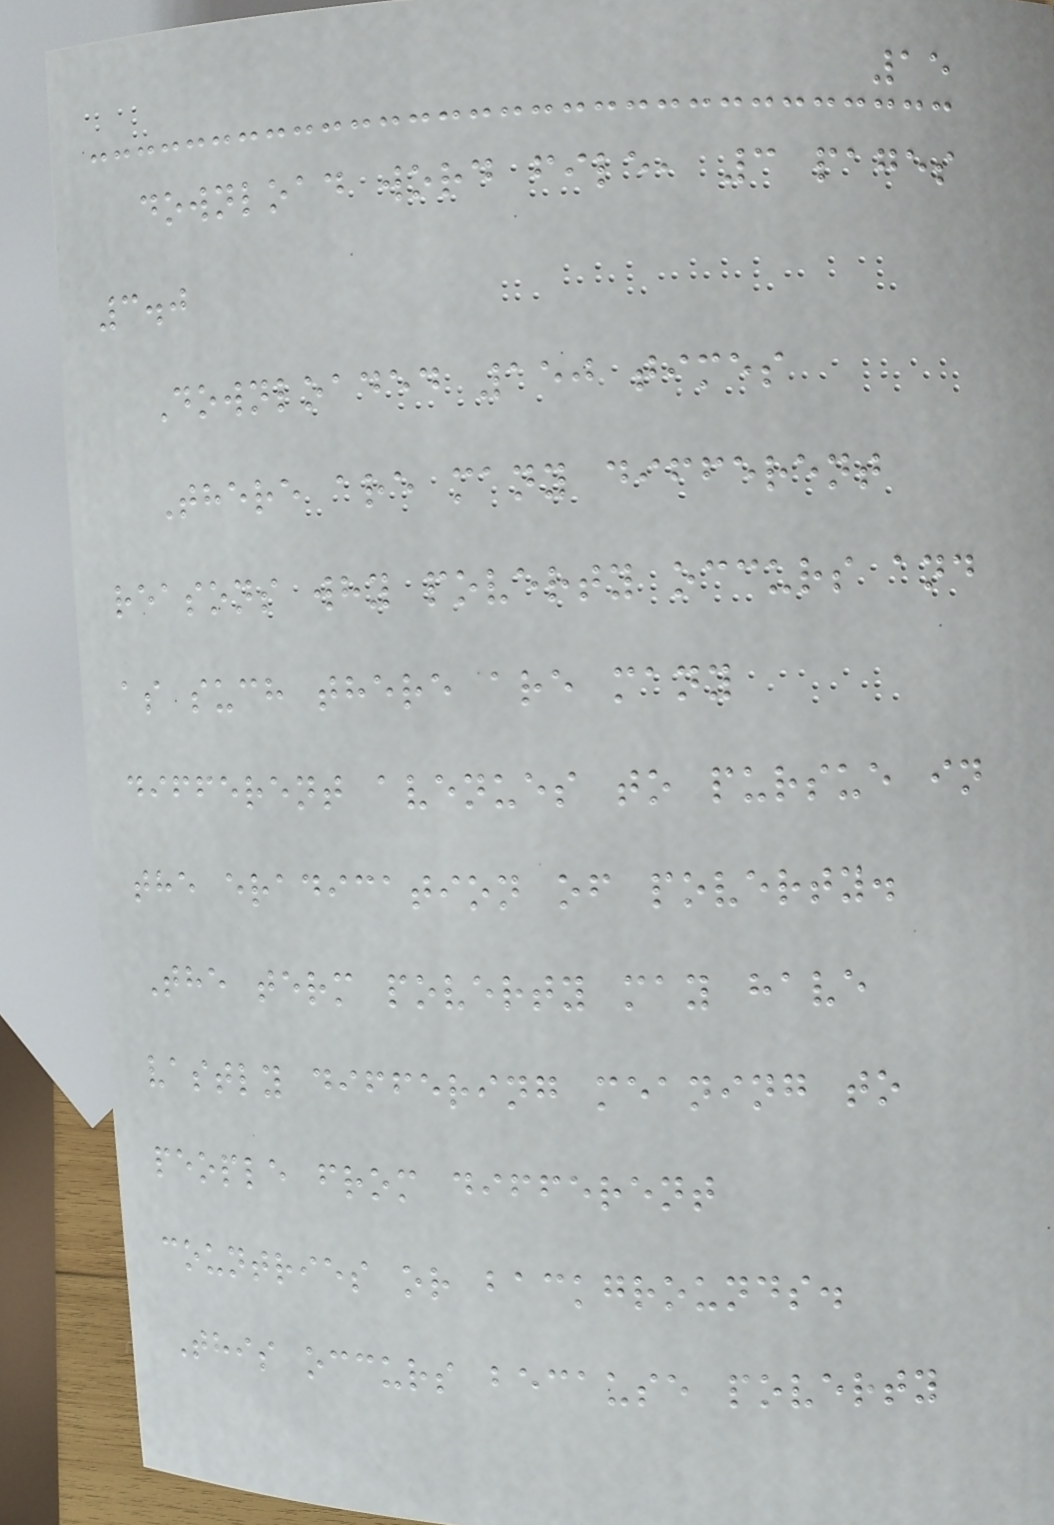15
download word file, 3 pages
3.0
Downloaded 150 times
There are many different
reasons why poverty occurs and
as such there are many
different avenues to pursue in
the eradication of poverty.
The term poverty may have
vastly differing meaning to
people from different
countries or backgrounds.
This occurs because poverty
